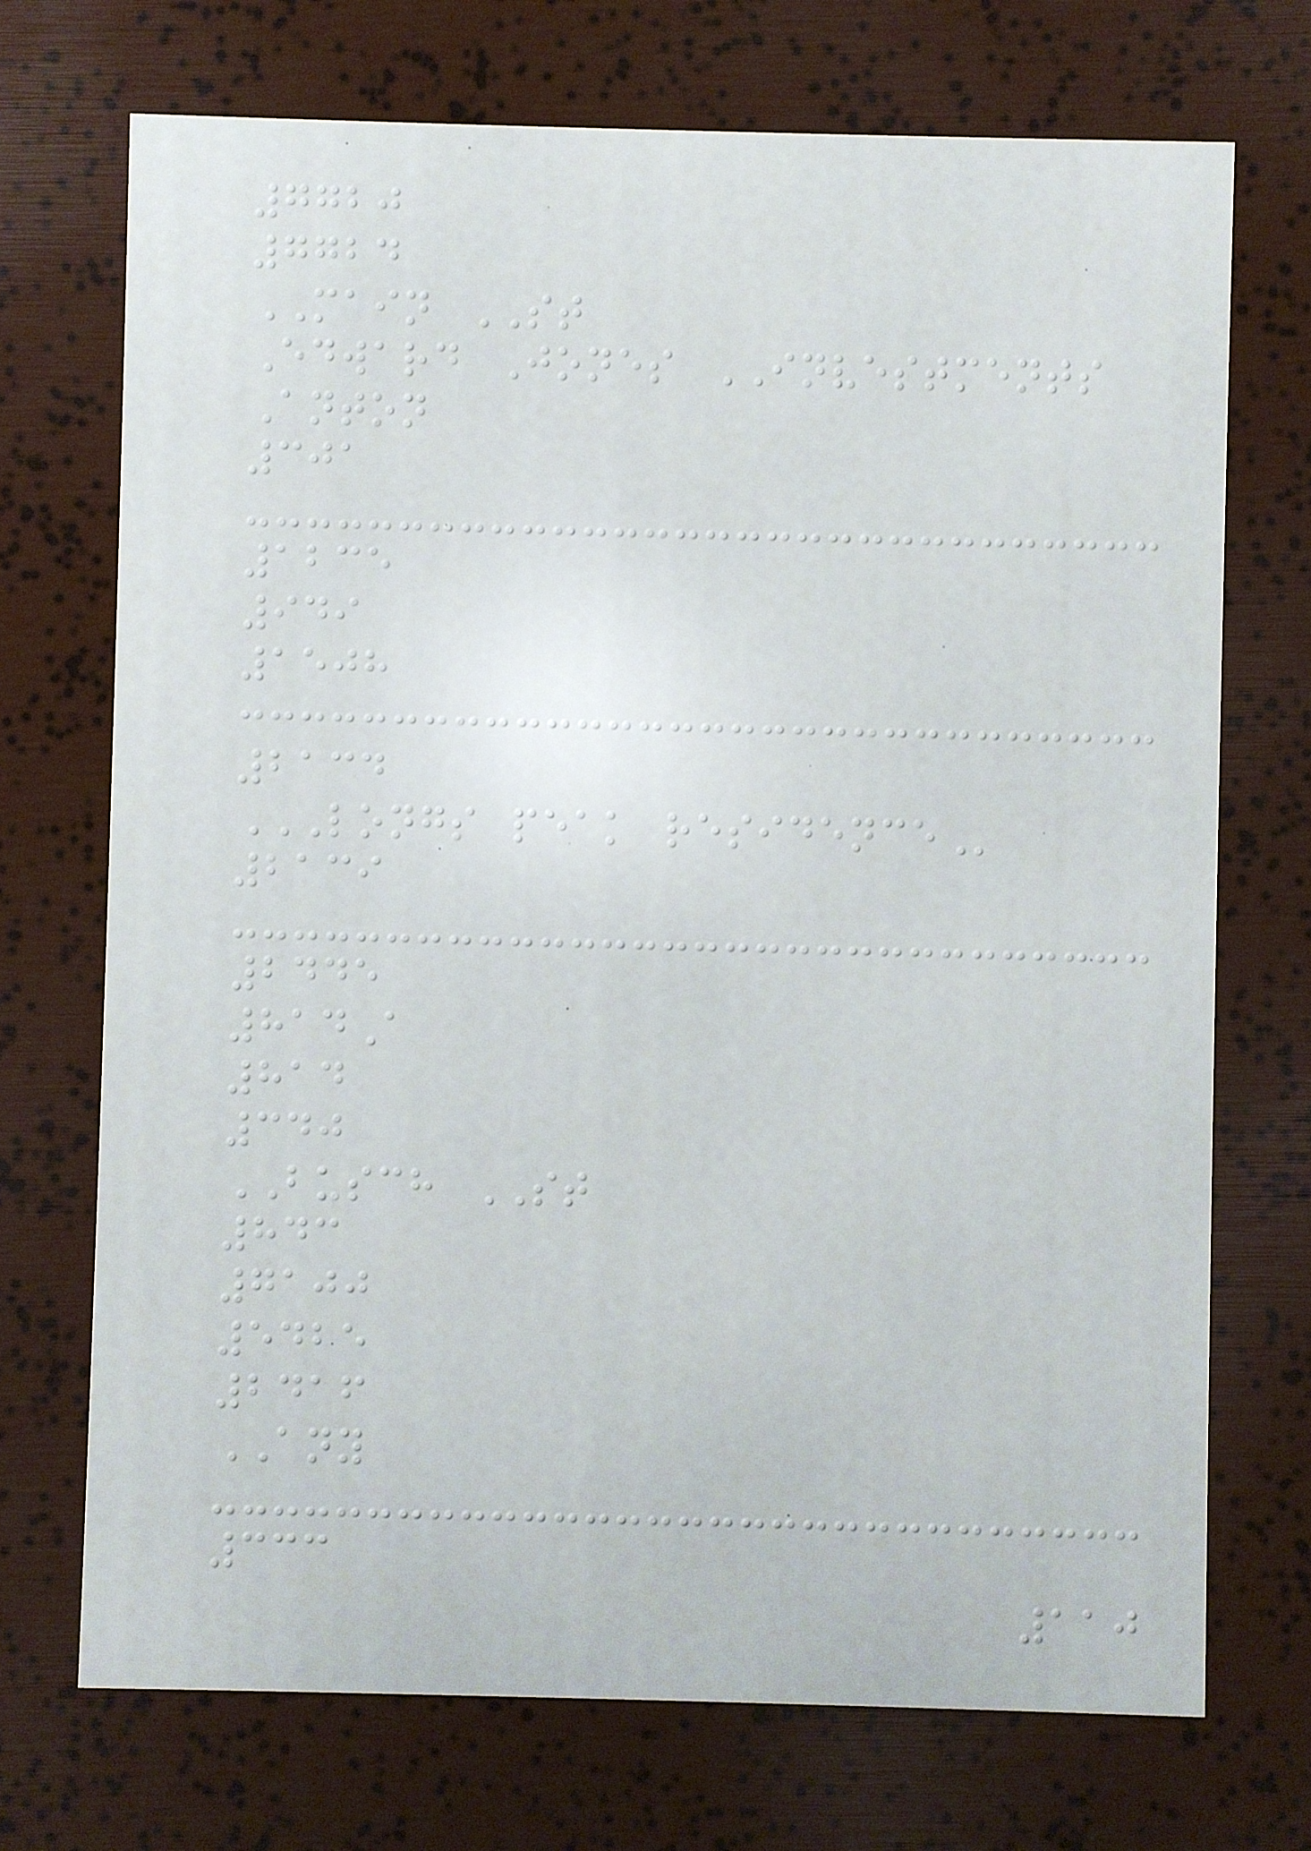7720
7724
MAIN ST
Edward Jones INVESTMENTS
Anton
301
1235
949
1508
2134
LONGS PEAK RESIDENCE
2139
2445
814A
814
340
BUSCH ST
843
7100
5425
2416
ANY
333
110
